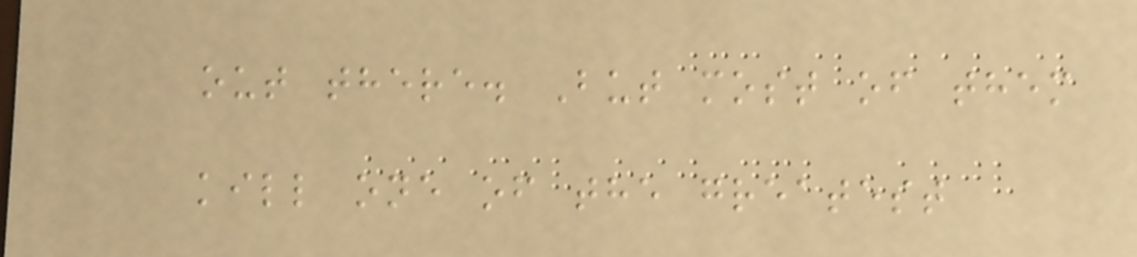out there. But most of them
kill one of the greatest
